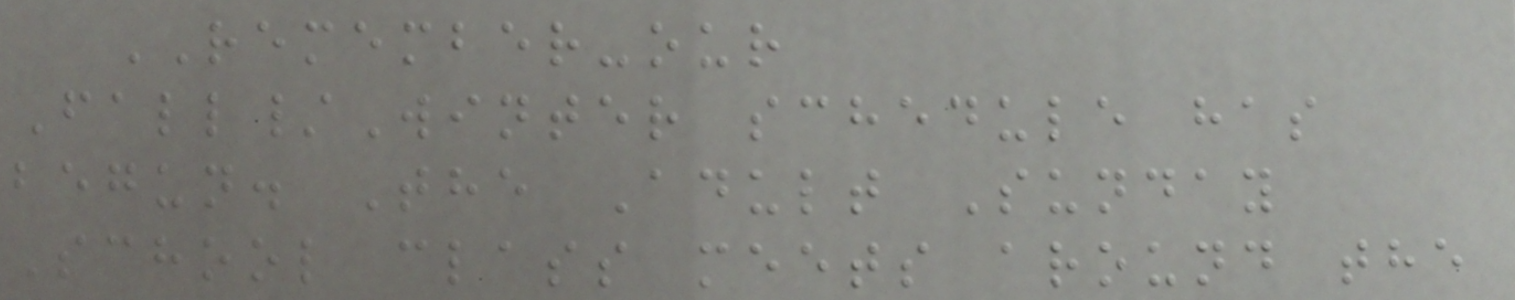REMEMBER-our
Fall/Winter schedule has
begun. The Adult Sunday
School class meets around the
